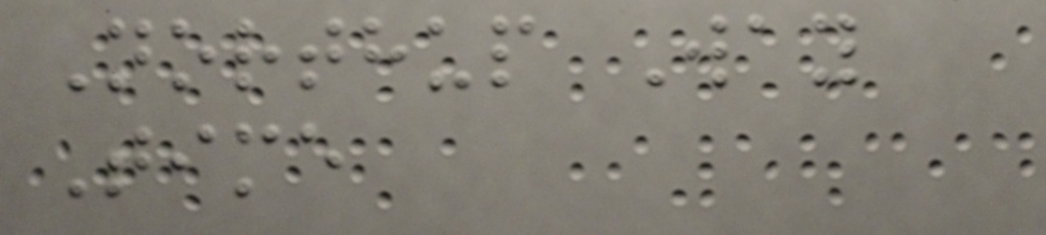Northup Way
Time
